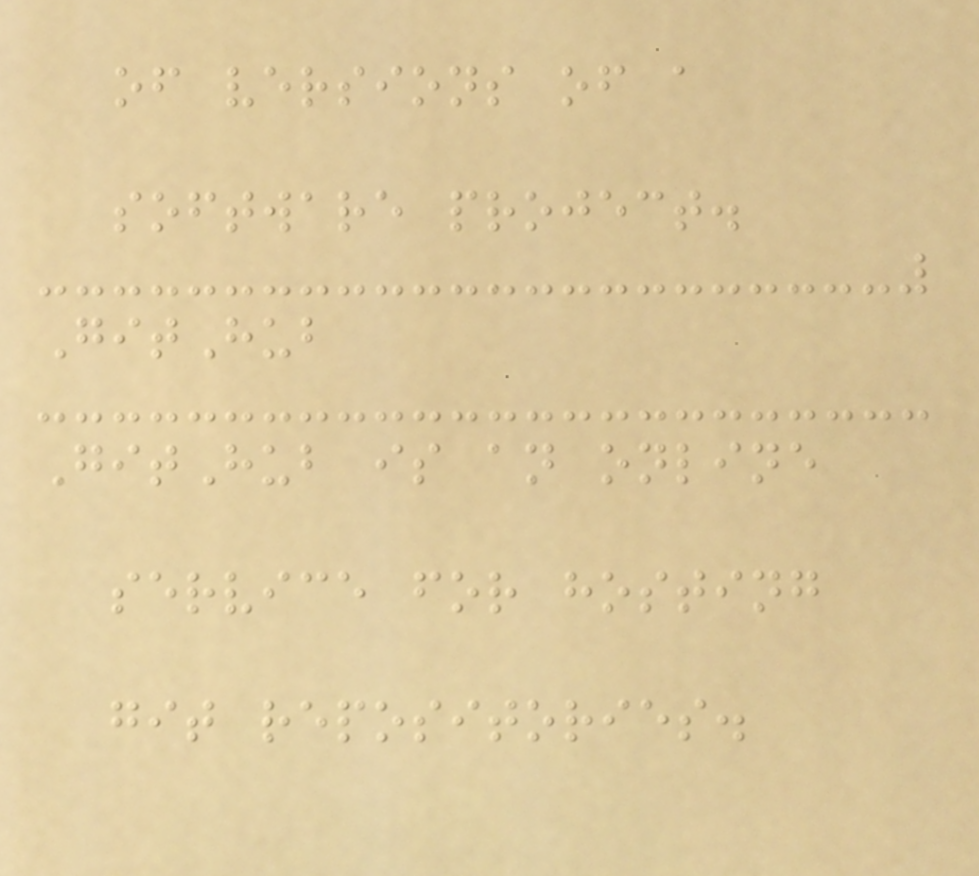of versions of a
software project.
GitHub
GitHub is an online
service for hosting
git repositories.
